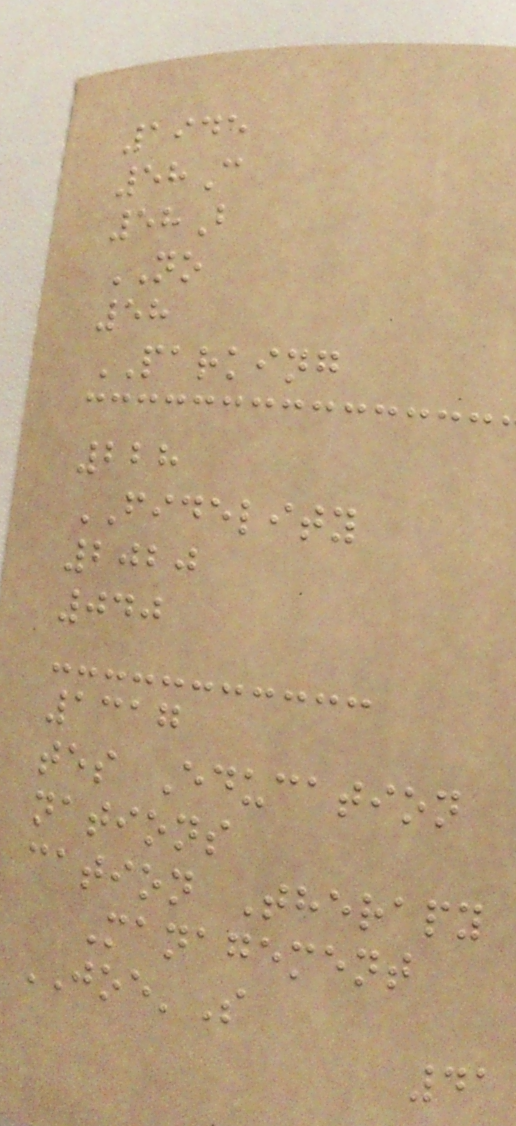1945
58C
58B
NO
58
PARKING
228
FIDELITY
2020
040
1317
tes Education
nations
cation Therapy
Management
JOE'S
41
